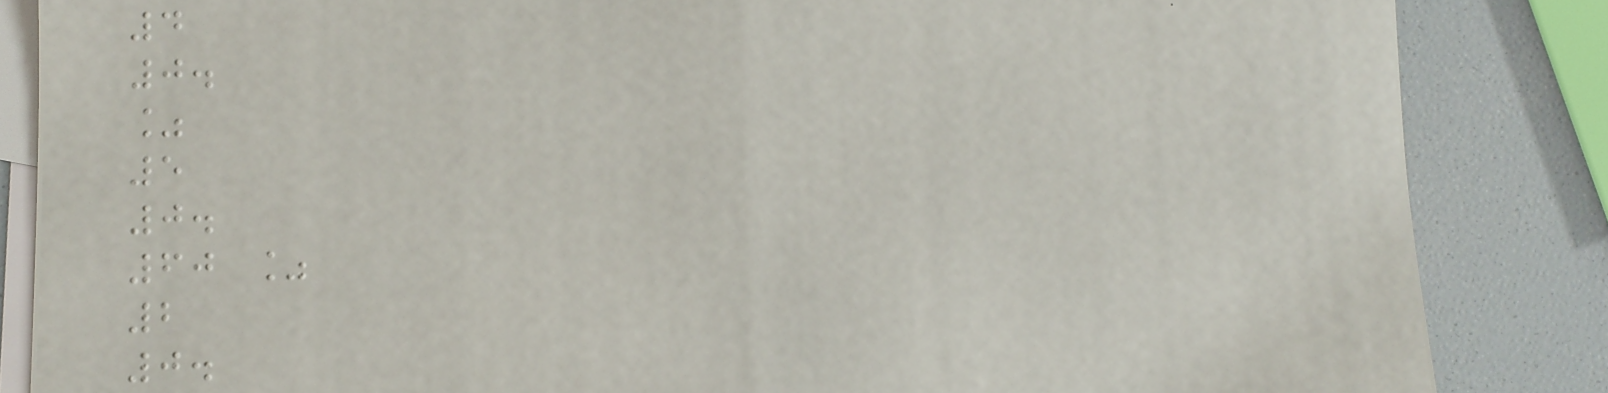4
0.
%
5
0.
60 %
2
0.
